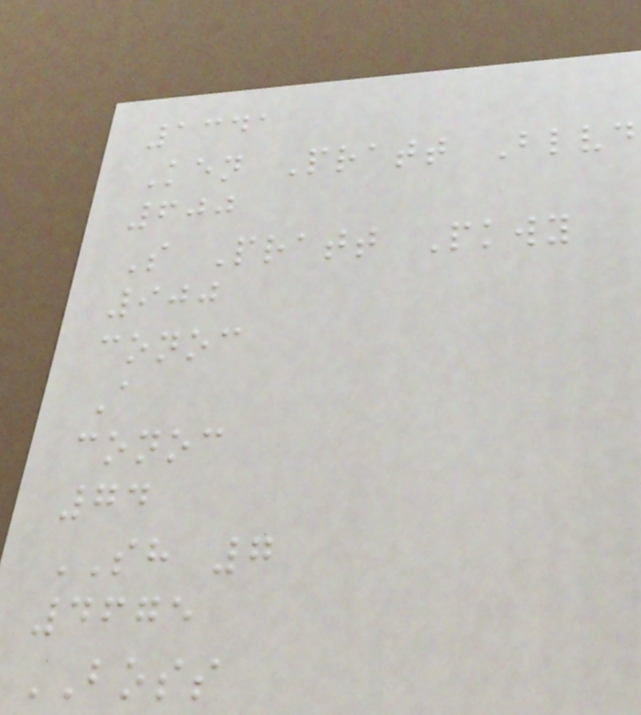1341
Ken Pratt Blvd
600
S Pratt Pkwy
900
conoc
A
conoc
74
SH 7
4675
BOSS
